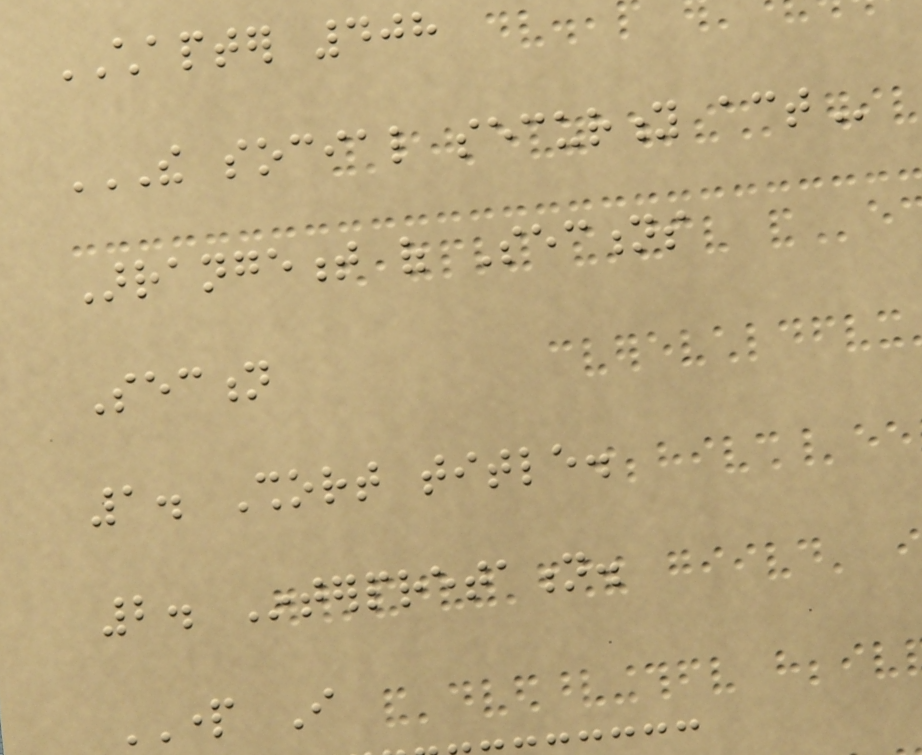CHAPTER 408
THE SOCIAL SECURITY ACT
Arrangement of Sections
Section
1. Short title.
2. Interpretation.
PART I
